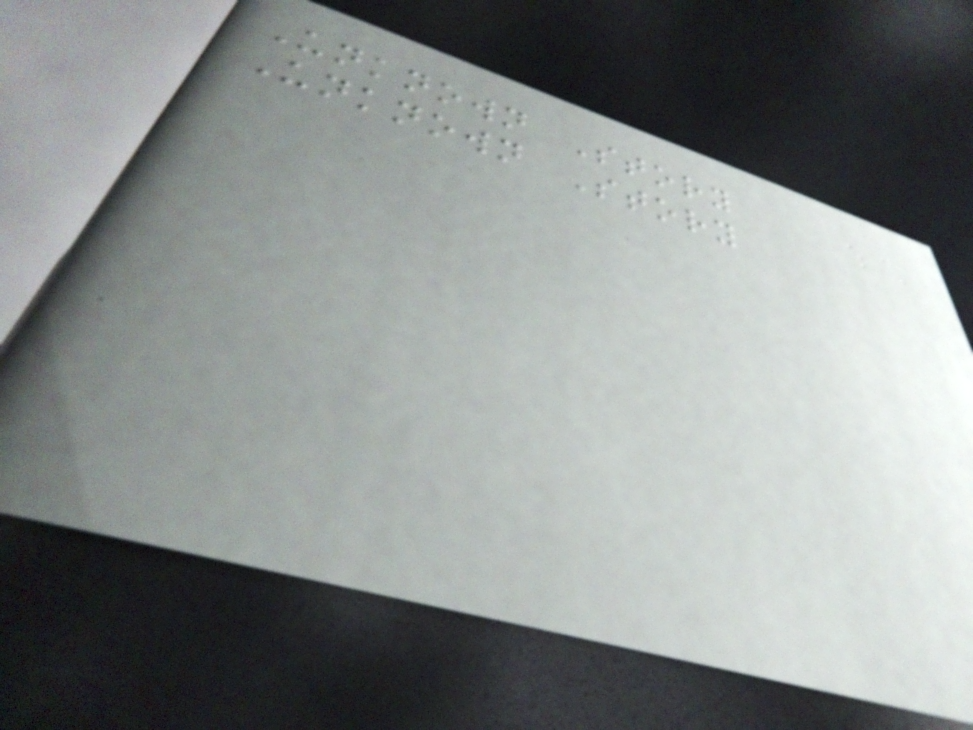Unknown Story
Unknown Story
